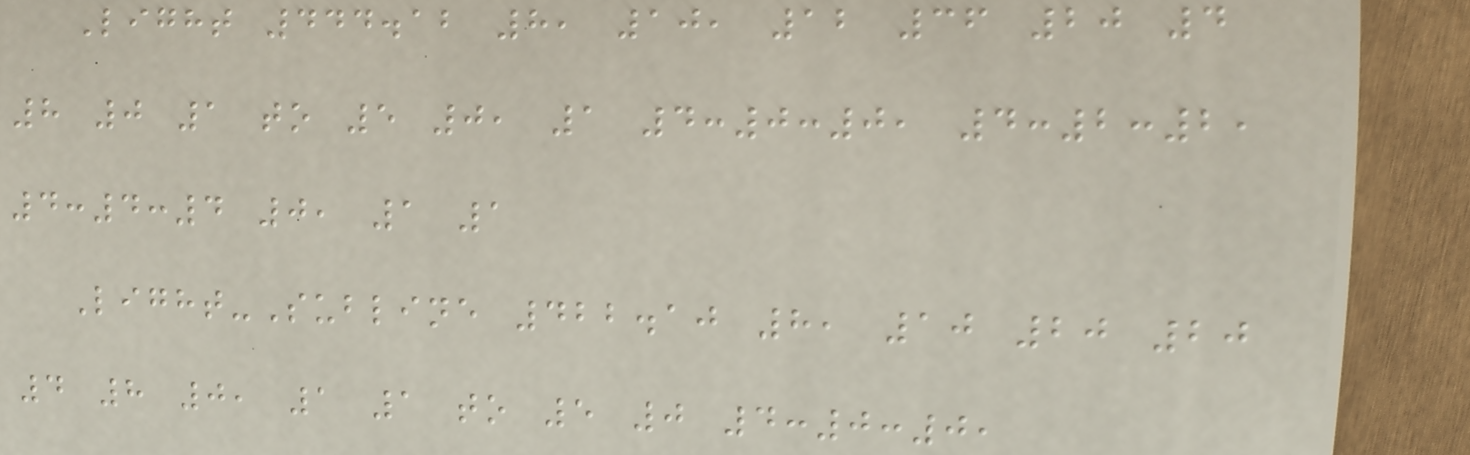Light 444.12 8, 10, 12 36 20 4
8 0 1 to 5 0, 1 4:0:0, 4:2:2,
4:4:4 0, 1 1
Light-Subline 422.10 8, 10 20 20
4 8 0, 1 1 to 5 0 4:0:0,
